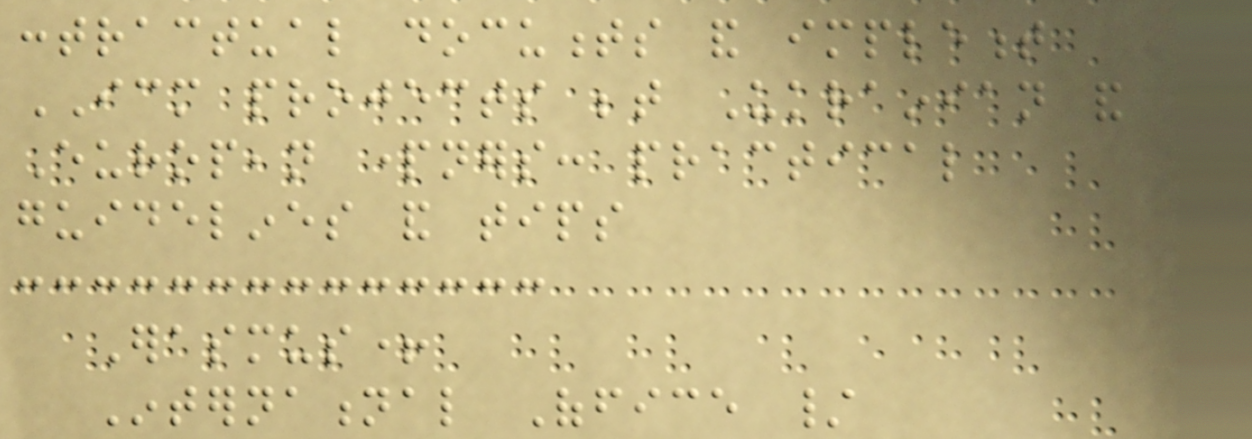contractual documents and implement
ICM projects between Ukrainian and
European partners: practical
guidelines and tips
Erasmus+
International Office /
